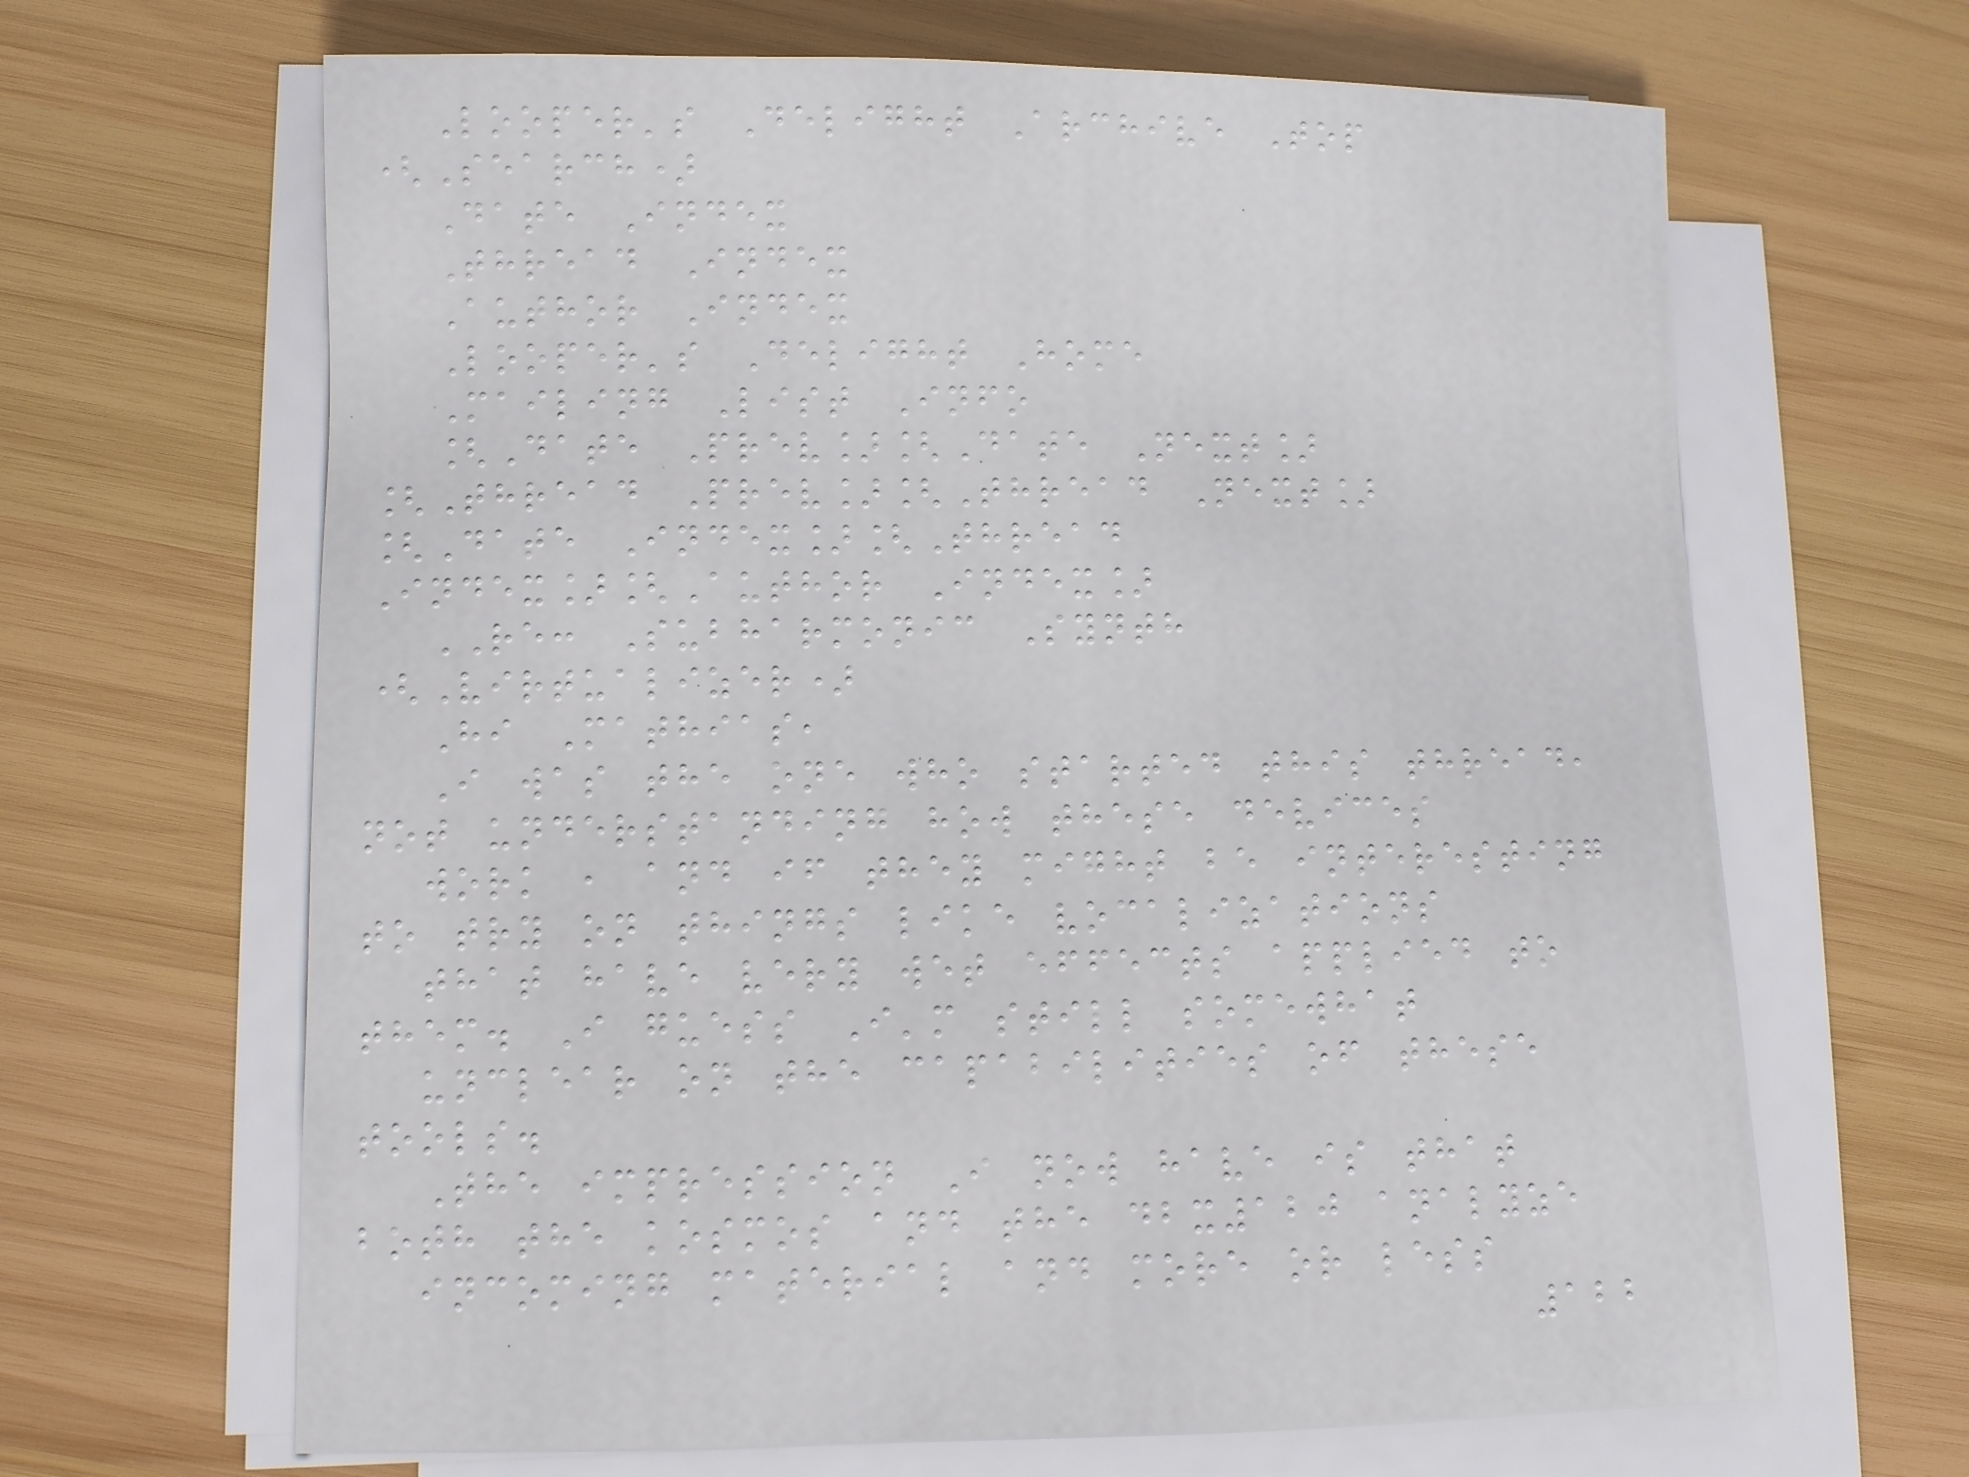Looper's Delight Archive Top
(Search)
Date Index
Thread Index
Author Index
Looper's Delight Home
Mailing List Info
[Date Prev][Date Next]
[Thread Prev][Thread Next]
[Date Index][Thread
Index][Author Index]
RE: Subharmonic Synth
(Virtualizer)
Hi Mathias,
I was the one who started this thread,
not understanding how these devices
work , and if they might be interesting
to try on things like vocalizations
that have very wet effects applied to
them. I guess I'm still somewhat
unclear on the capabilities of these
tools.
The impression I now have is that
both the kosmos and the dbx120 analyze
incoming material and more or less
122
